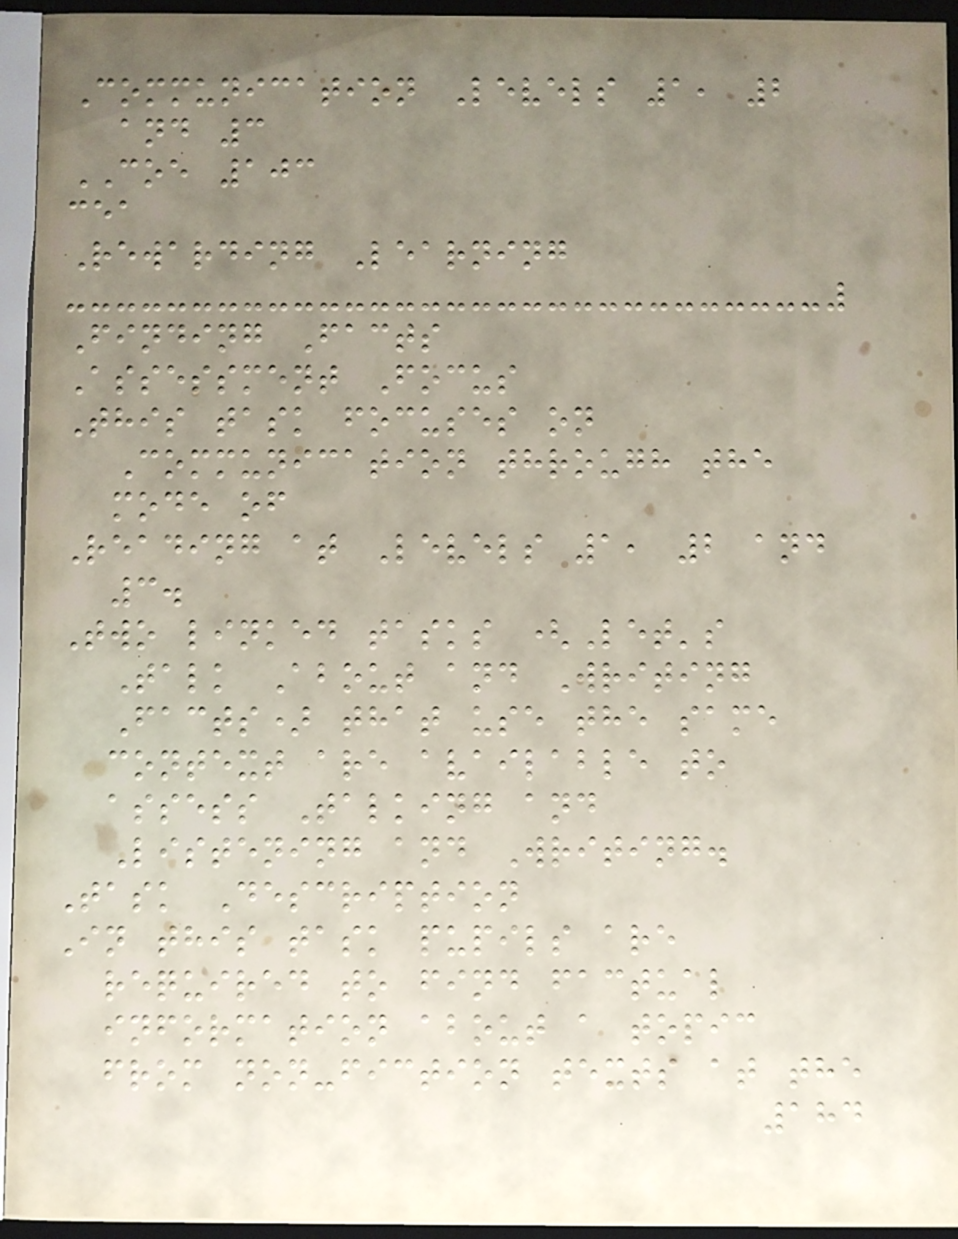Communication Levels 1, 2
and 3
COE 103
cea
Rewarding Learning
Finding Facts
Assessment Focus
This task focuses on
Communication through the
mode of
Reading at Levels 1, 2 and
3.
Two linked tasks (Let's
Talk About and Writing
Facts) that use the same
context are available to
assess Talking and
Listening and Writing.
Task Description
In this task pupils are
required to find factual
information about a topic
from non-fiction texts at the
184
